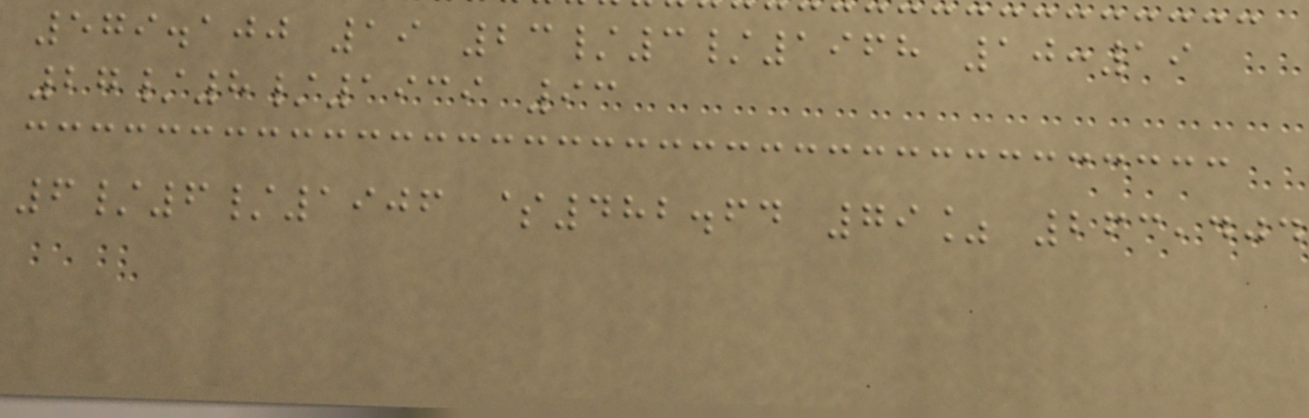579.100 19 23/3/1968 10:19
27/8/1939 93
6/6/1906 $482.64 79% 263,404
